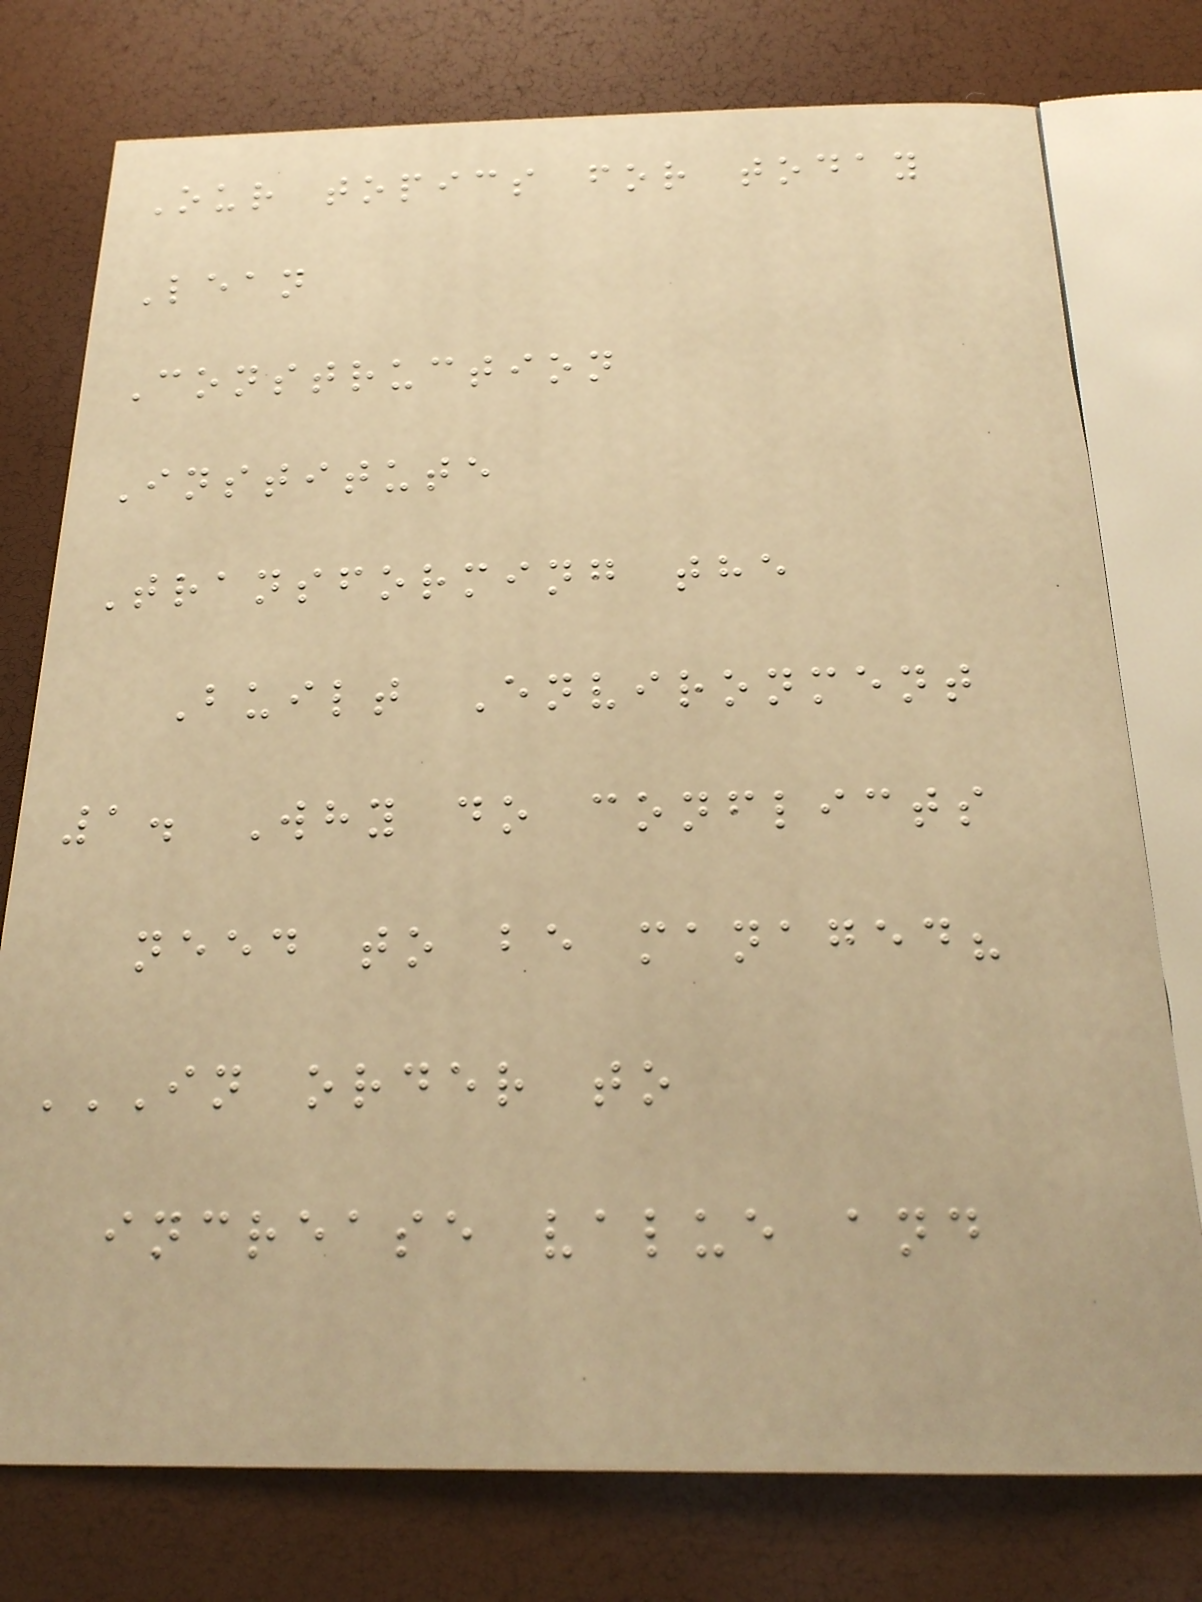Our topics for today
Lean
Construction
Institute
Transforming the
Built Environment
1. Why do conflicts
need to be managed?
IN ORDER TO
INCREASE VALUE AND
